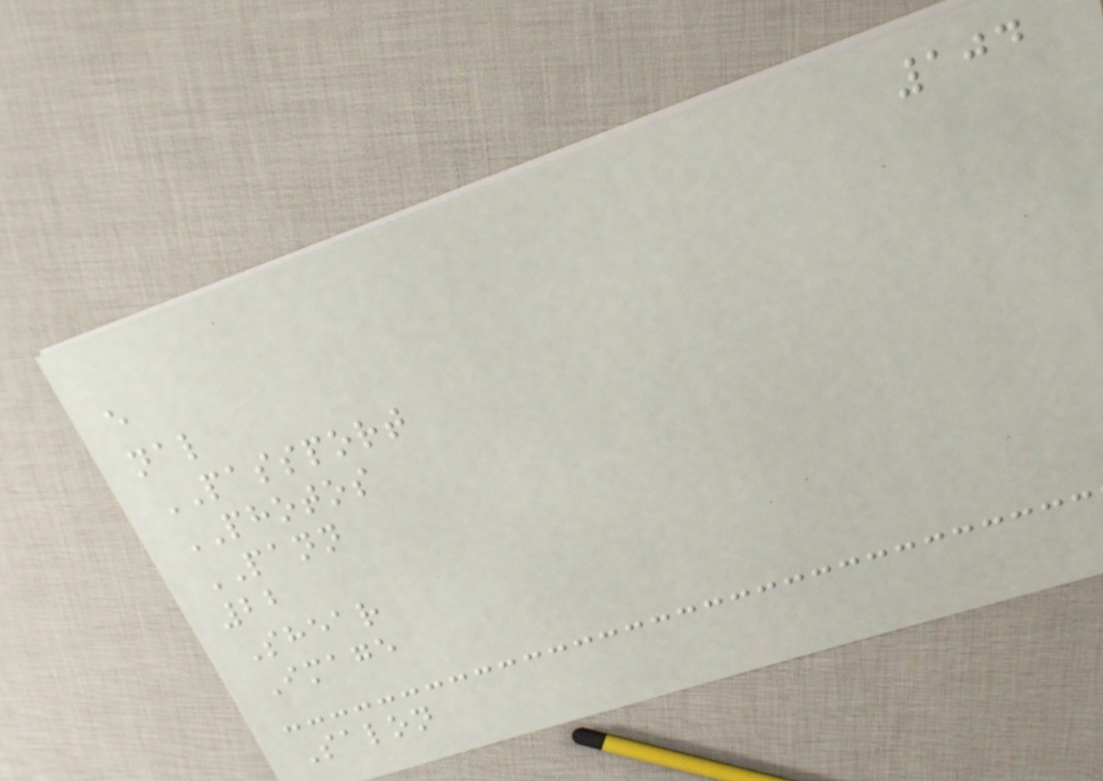104
e
nal
PASSPORT
PHOTOS
PANN
22
Shear
Image
Salon
